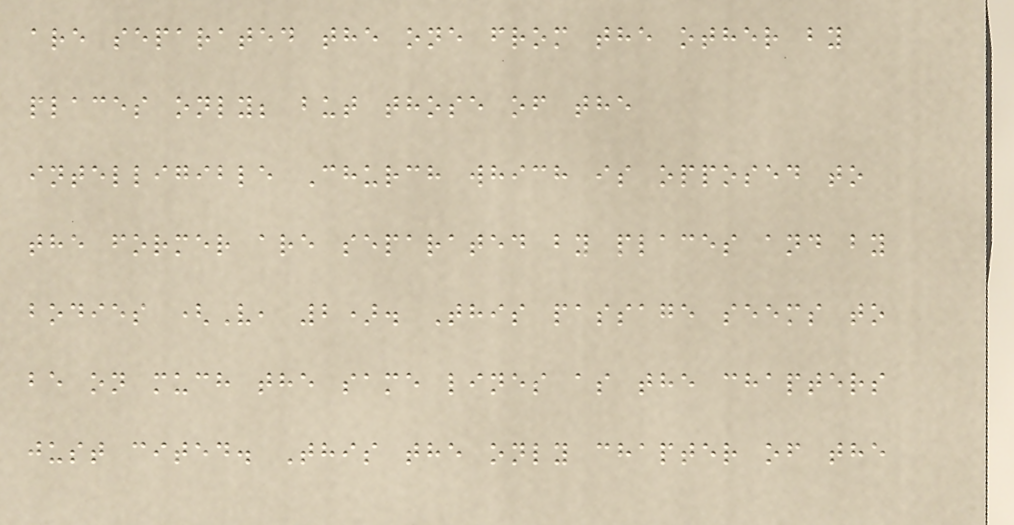are separated the one from the other by
places only; but those of the
intelligible Church which is opposed to
the former are separated by places and by
bodies (V, 2). This passage seems to
be on much the same lines as the chapters
just cited. This the only chapter of the
